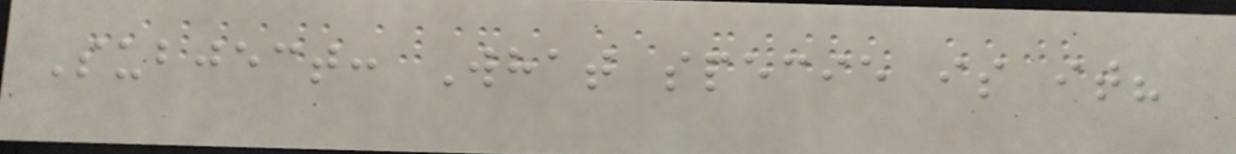Subject: What specie is it?
